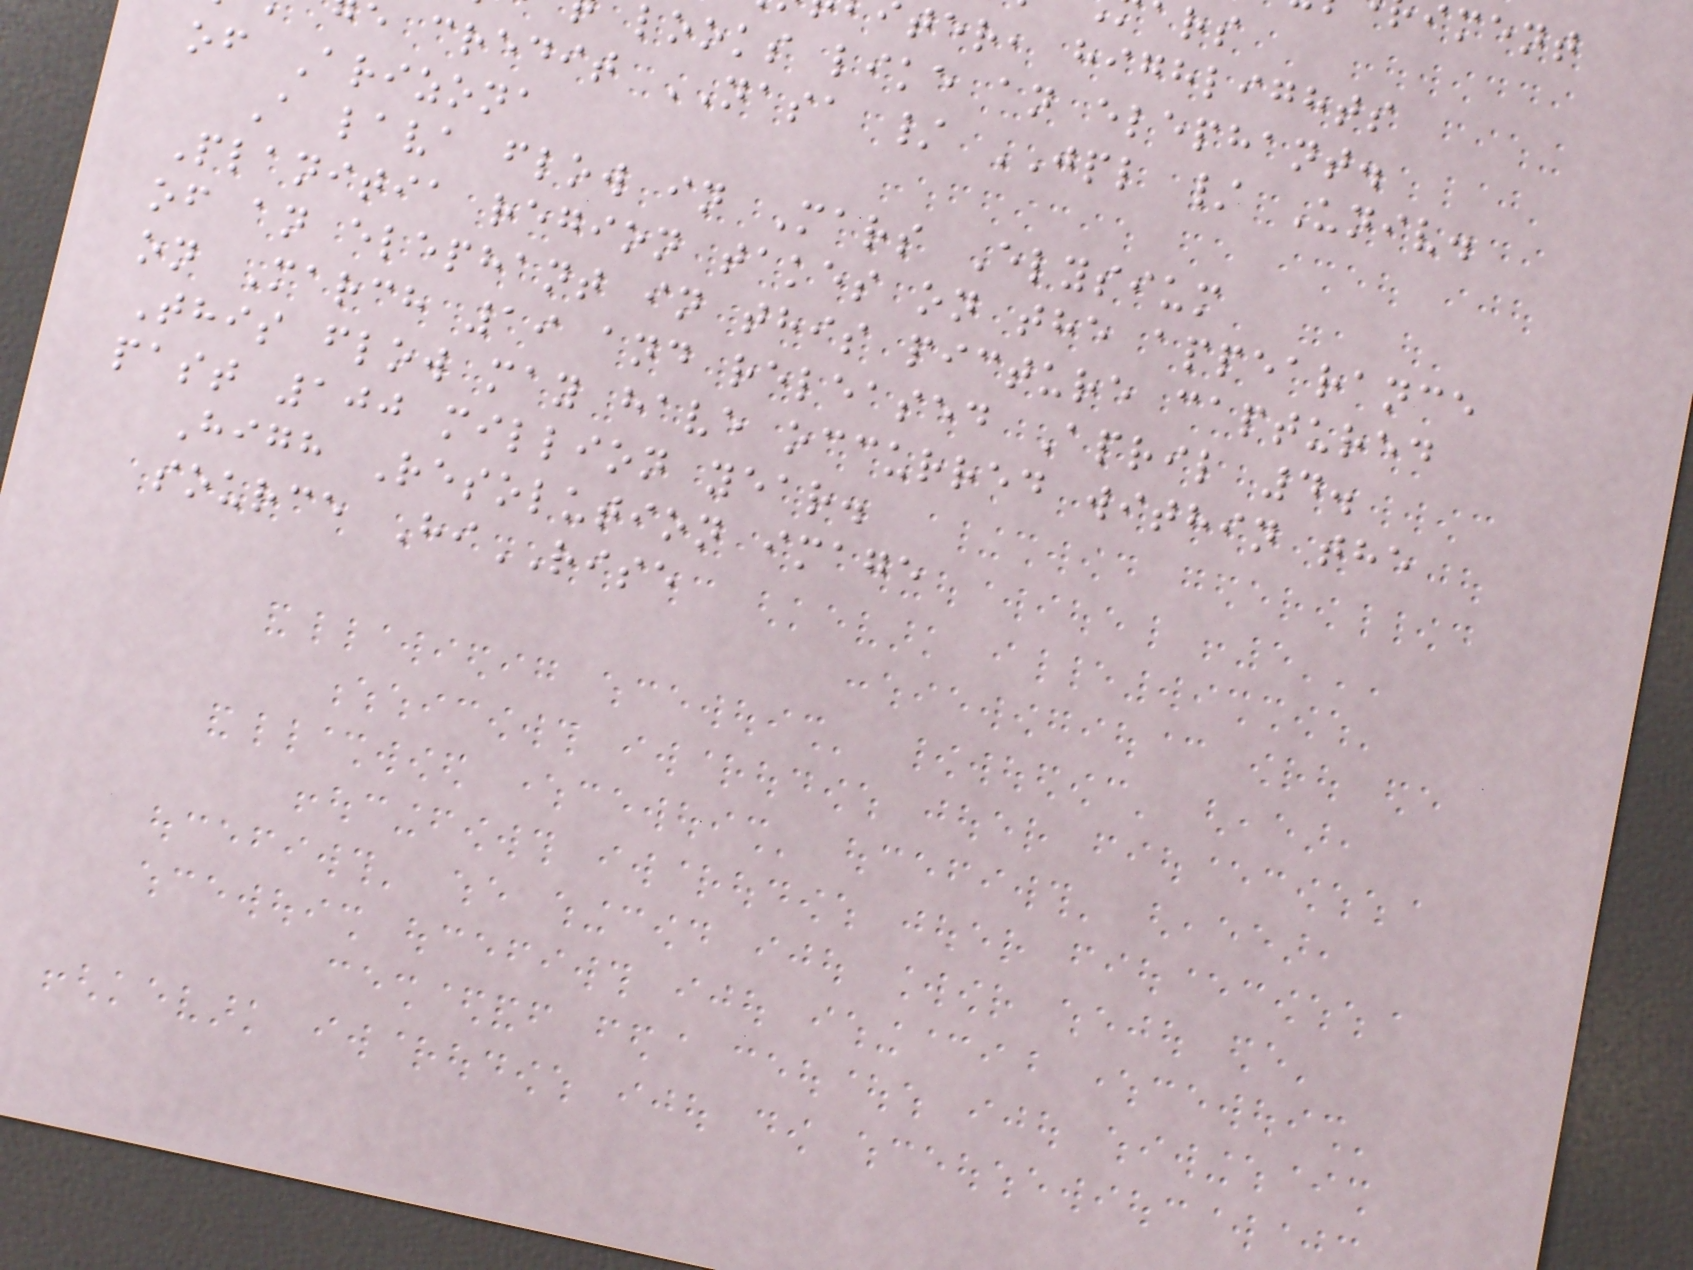ter, highlights
looks like an elephant.
e credit NASA / JPL / Univ.
of Arizona
A lava flow in Mars Elysium
Planitia region takes on the appearance
of an elephant in this picture captured
on March 19 and released April 4.
This flow may have occurred within the
past 100 million year.
High Resolution image
source HiRISE
